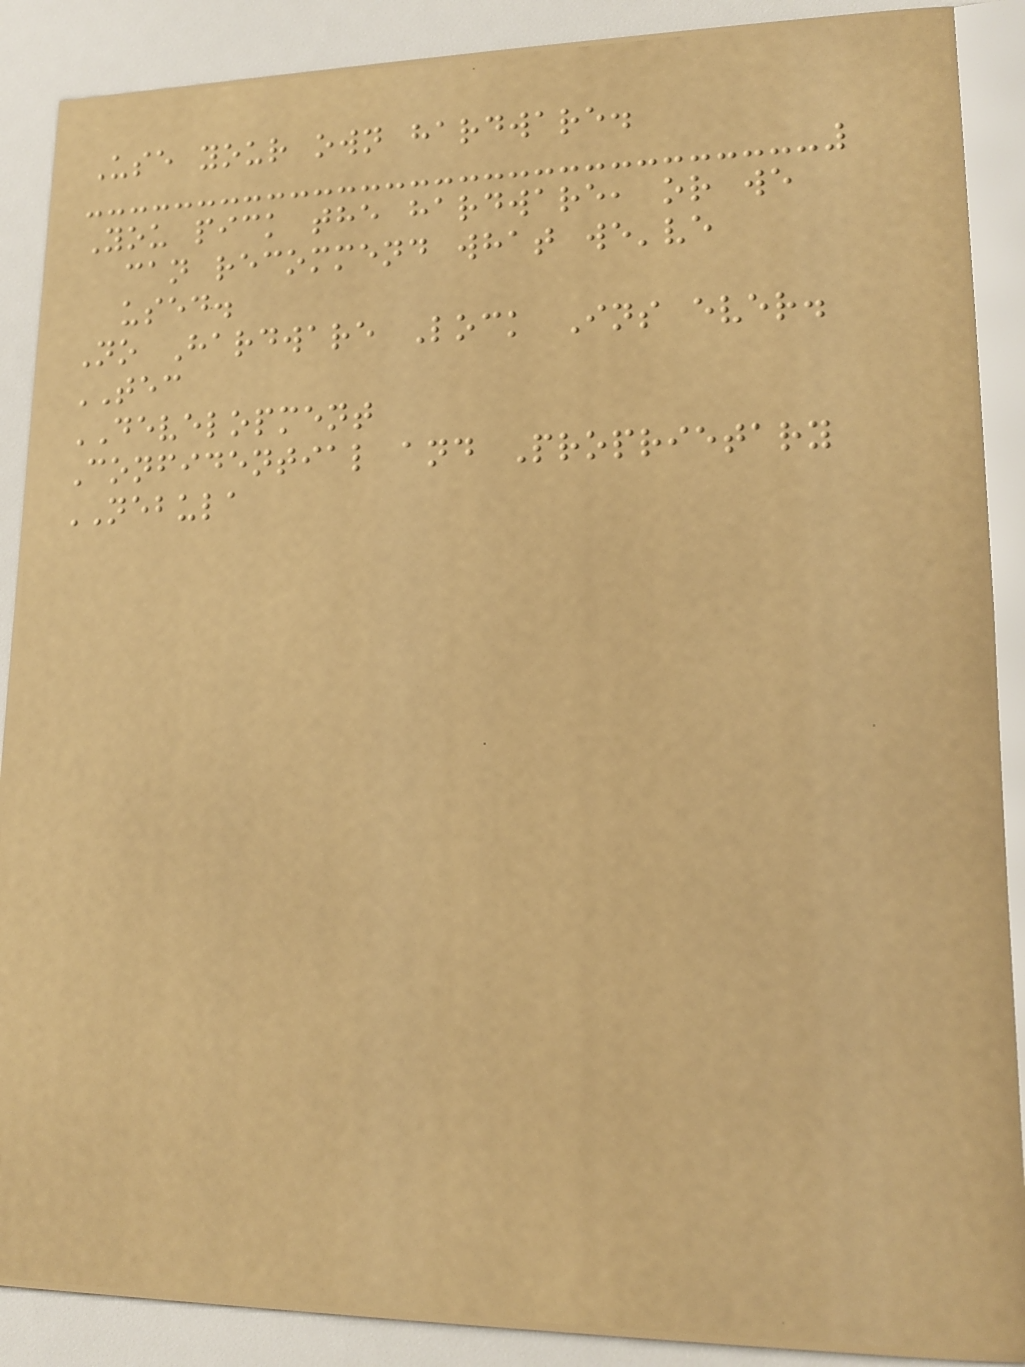Use your own hardware.
You pick the hardware, or we
can recommend what we've
used.
No Hardware Lock Ins ever.
TEC
DEVELOPMENT
Confidential and Proprietary
NEBULA
